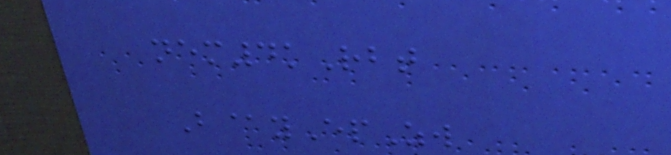nem4kRbt
B@yEpZw
